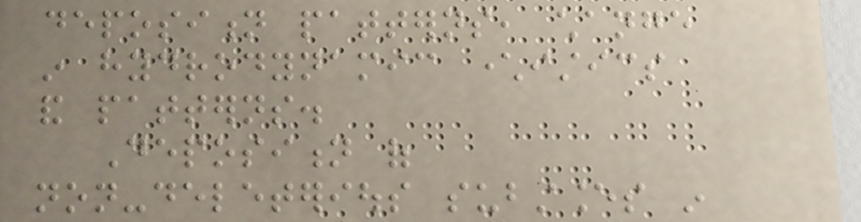deposition patterns, change
in hydrodynamic characteristics
and patterns.
Deposition of
non-deleterious substances in
